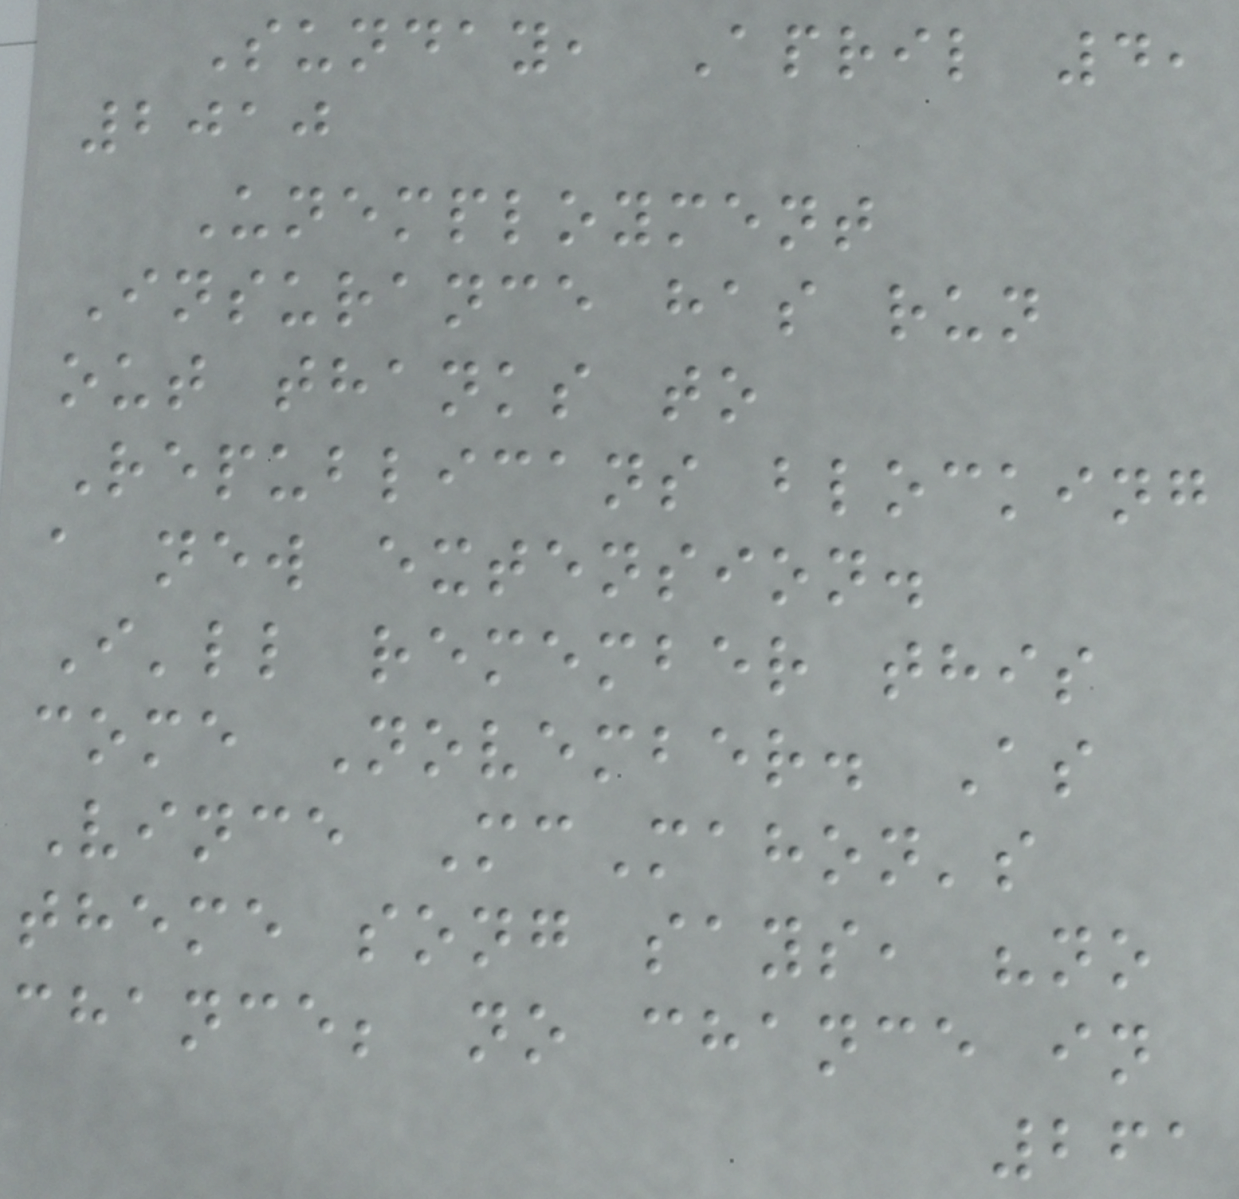Sunday, April 4,
2010
Unemployment
Insurance has run
out thanks to
Republicans blocking
a new extension.
I'll remember this
come November. As
Vince McMahon's
theme song says, "no
chance; no chance in
261
